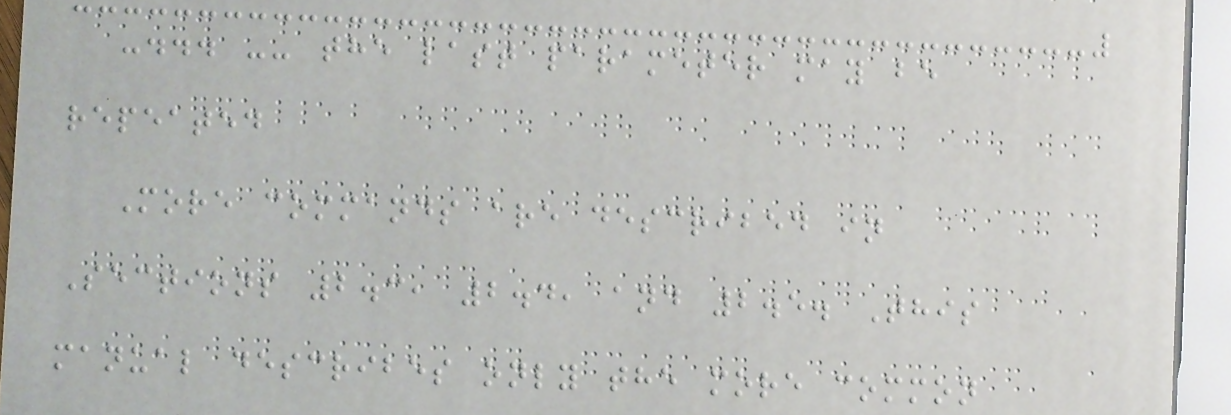-... -- the last parameter may be
repeated
More commands are described in
Sections 2.3, 2.4, and 2.5. This
manual describes only the more common
